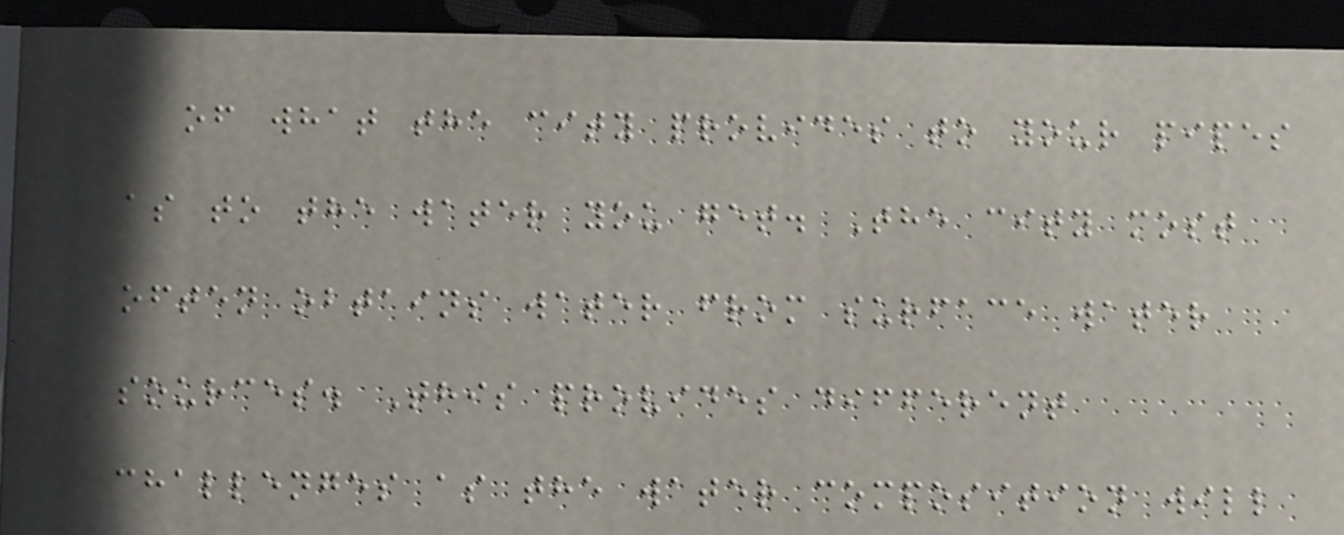of what the city provides to your pipes
as to the water you get. The city most
often obtains water from surface water
sources. This provides different
challenges as the water composition will
